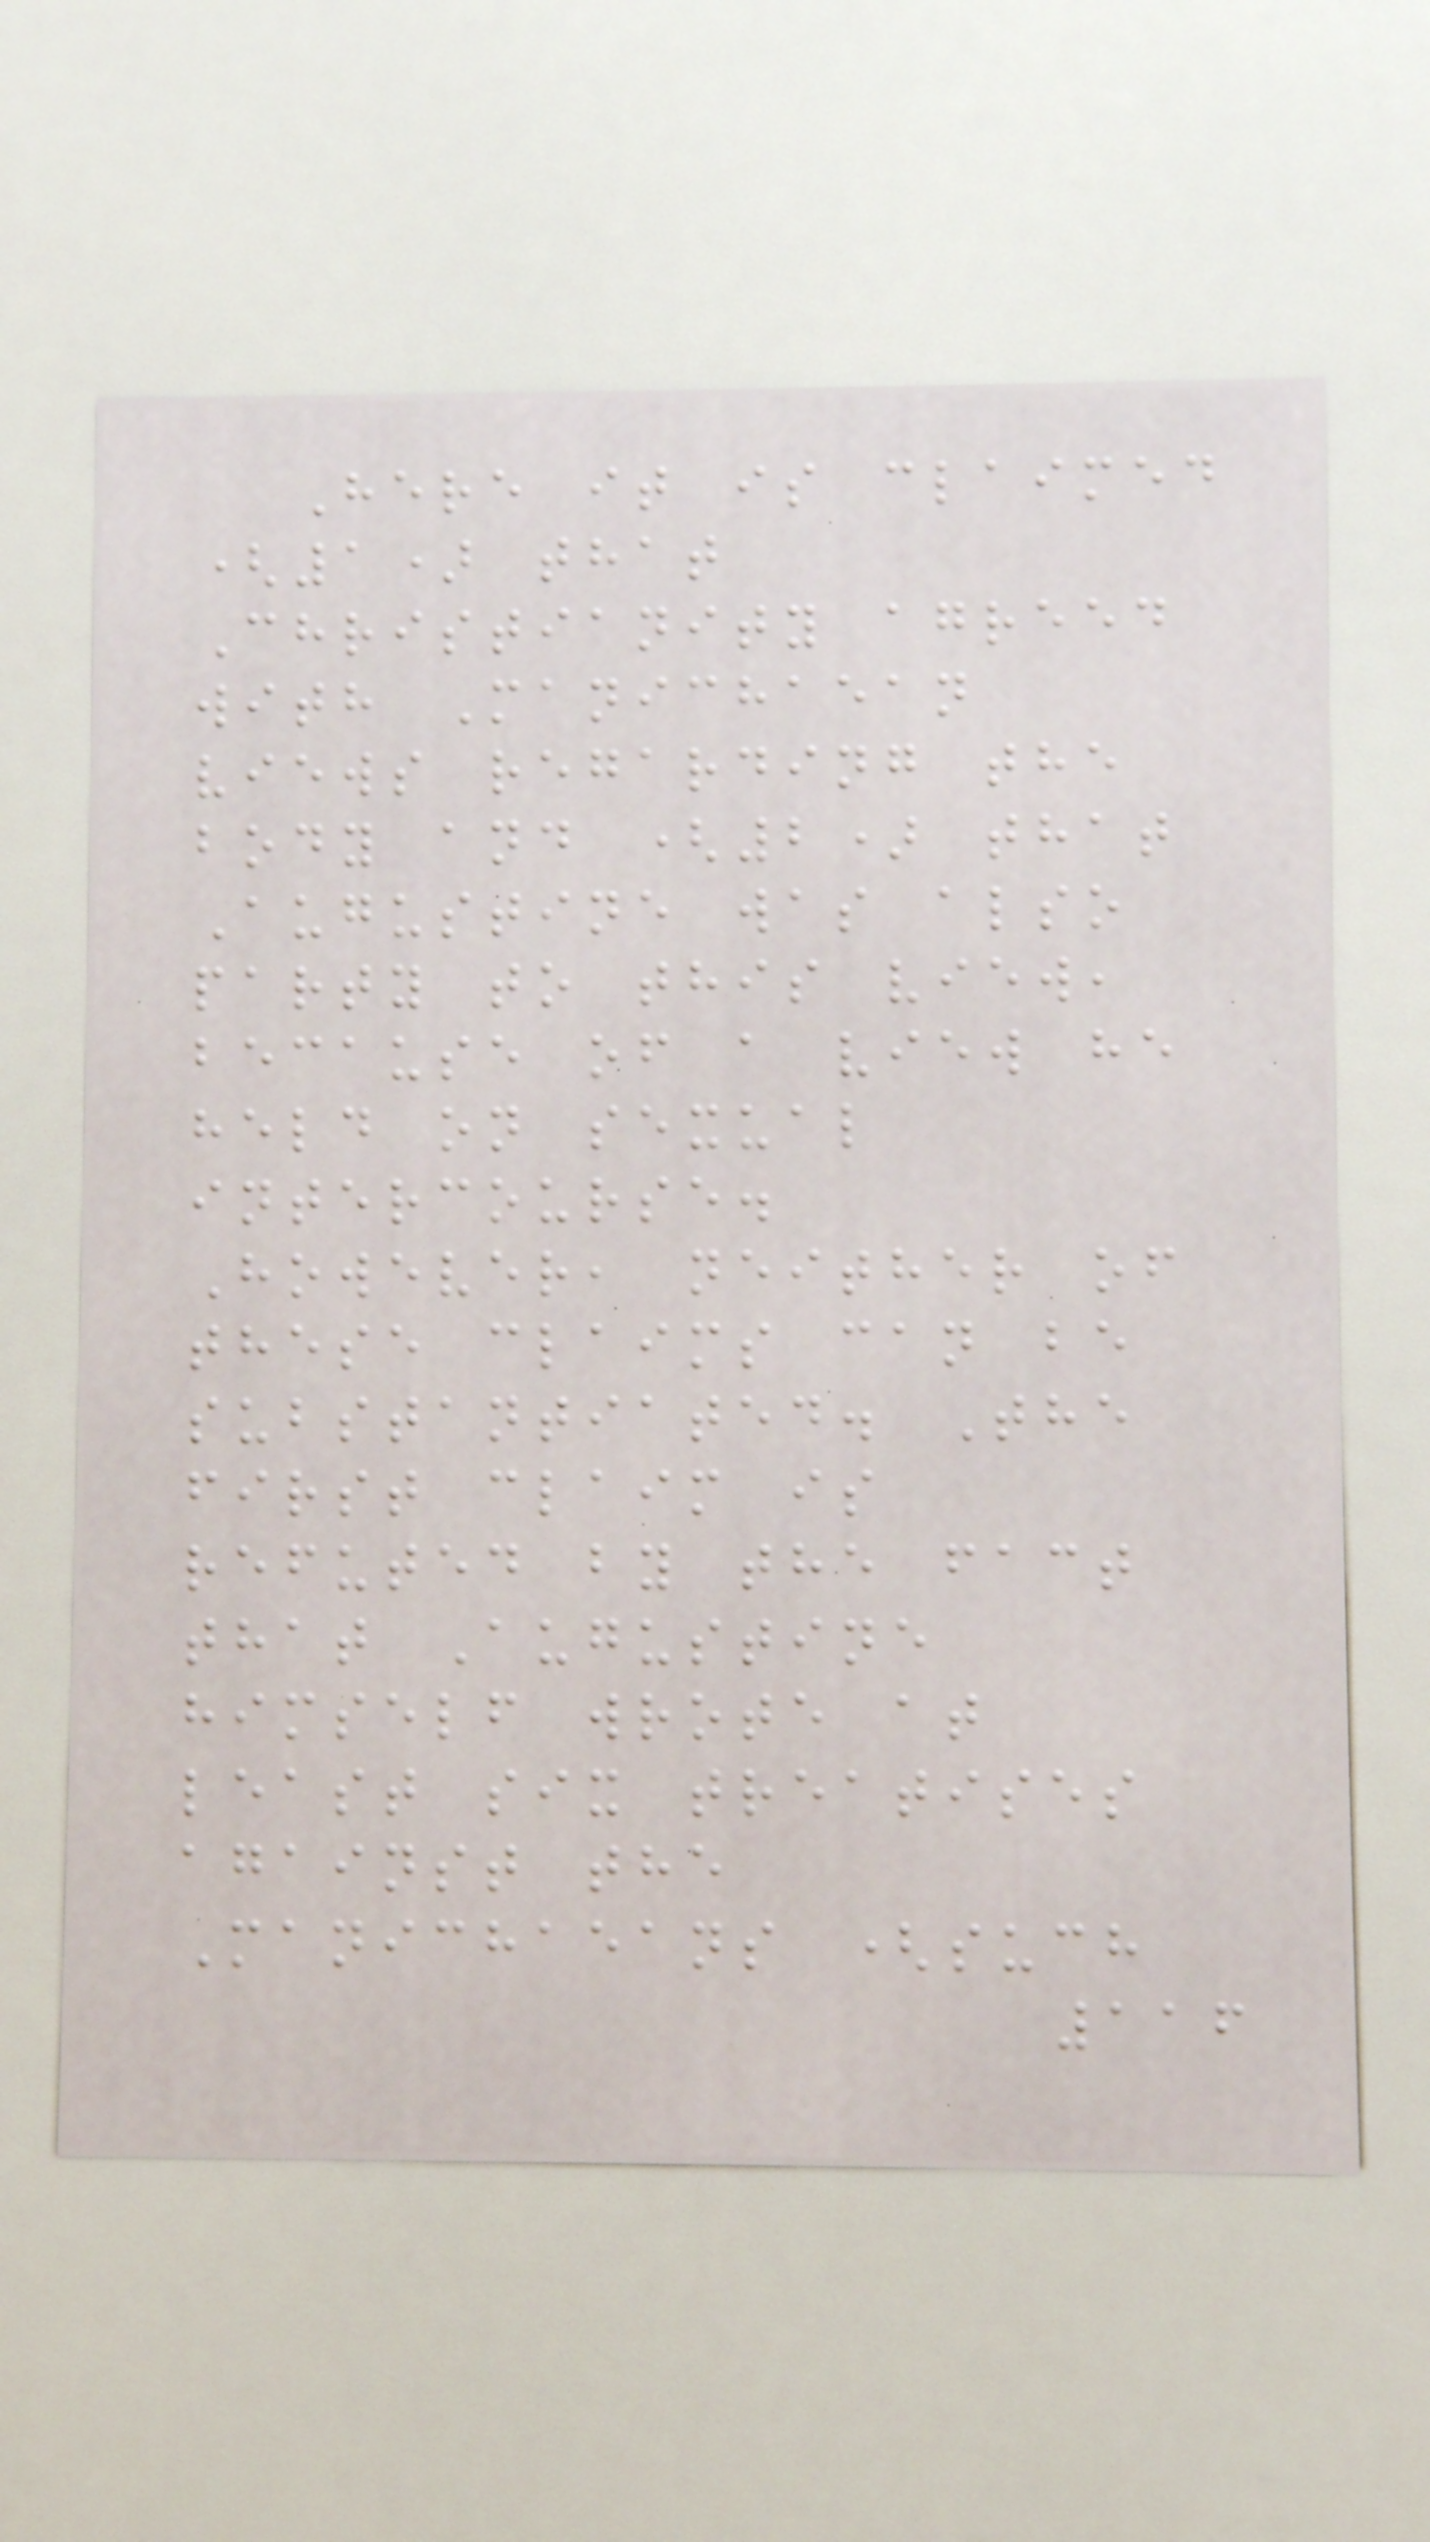Here it is claimed
(1) that
Christianity agreed
with Manichaean
views regarding the
body and (2) that
Augustine was also
party to this view,
because of a view he
held on sexual
intercourse.
However, neither of
these claims can be
substantiated. The
first claim is
refuted by the fact
that Augustine
himself wrote at
least six treatises
against the
Manichaeans (such
116
